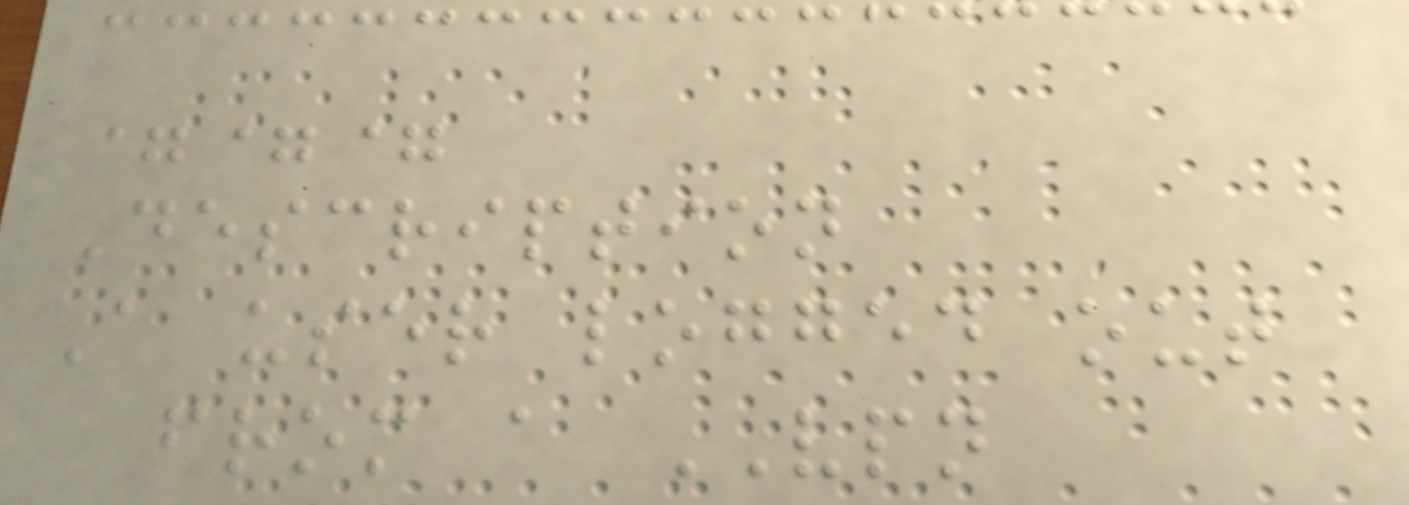===
Description
A user logged out
from a VPN
